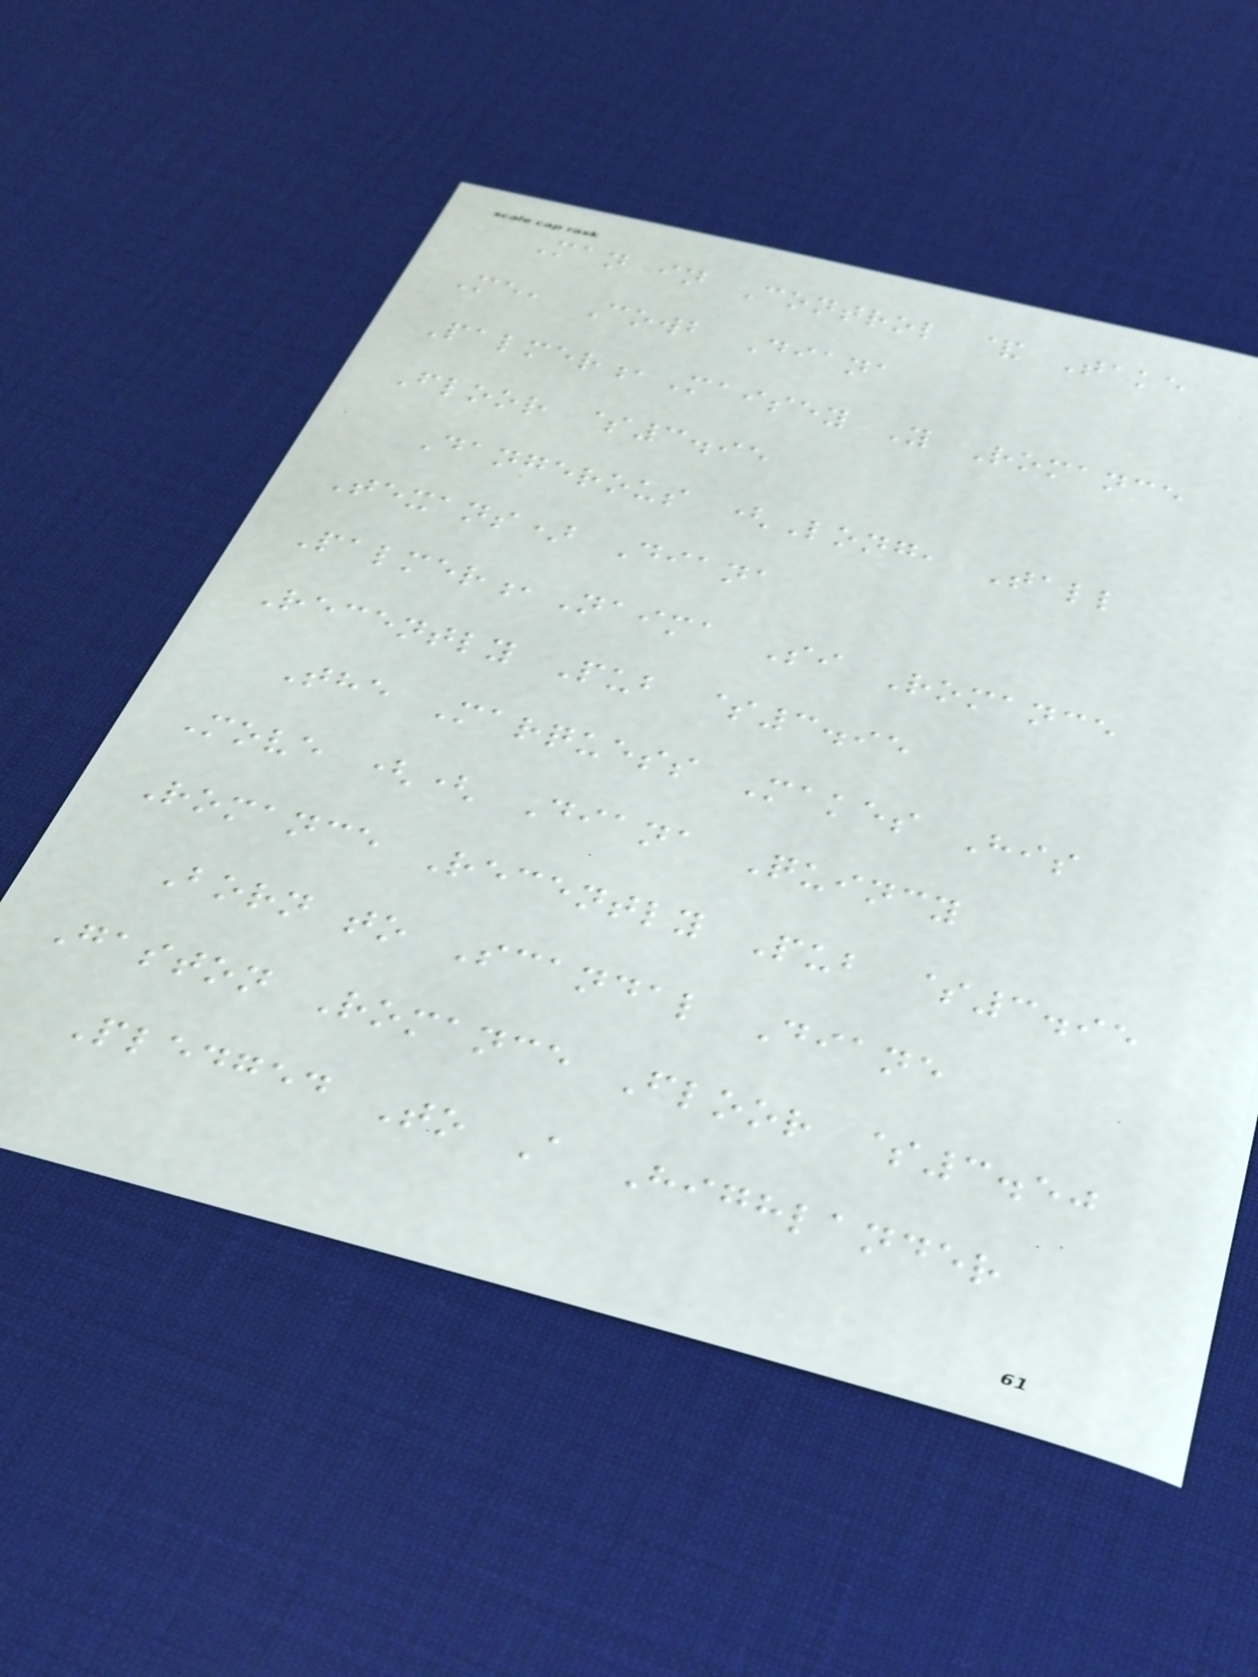Man in Control & Take
Me, Cowb Diana
Palmer,Maisey Y Romance
Floor $3.95
Dangerous (Long, Tall
Texans) Diana
Palmer,Naima Si Romance
Recently Pub $3.95
The Marquess Makes His
Move (( Diana Quincy
Romance Recently Pub $3.95
Born to Scandal Diane
Gaston Romance Floor $3.50
Pledged To A Highlander
